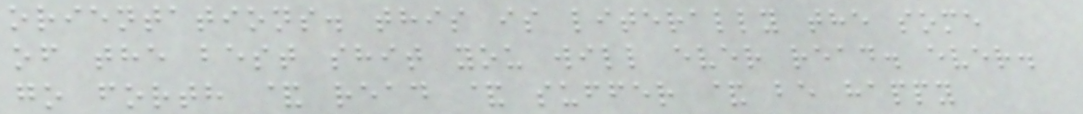orientations. this is literally the some
of the best shit you will ever read. ever.
go forth & read & suffer & be happy
